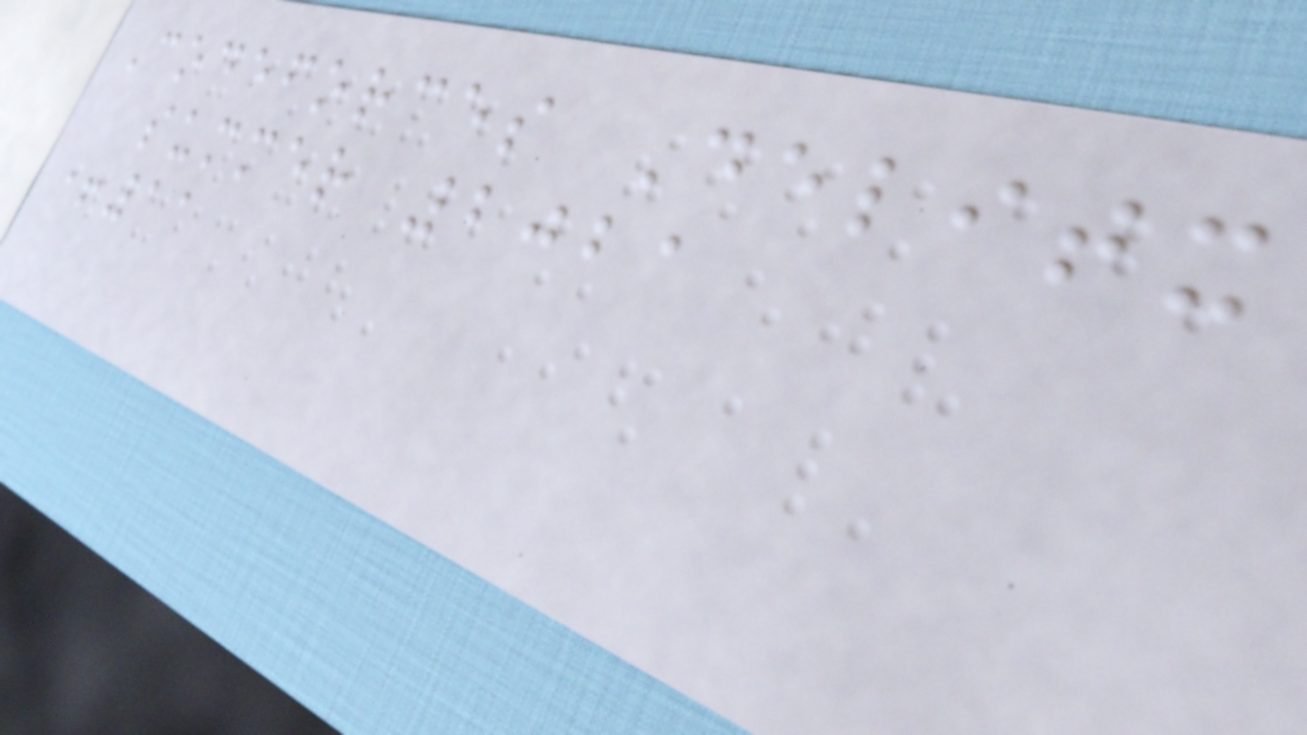Codeforces Delitx
summer 2021
+11
